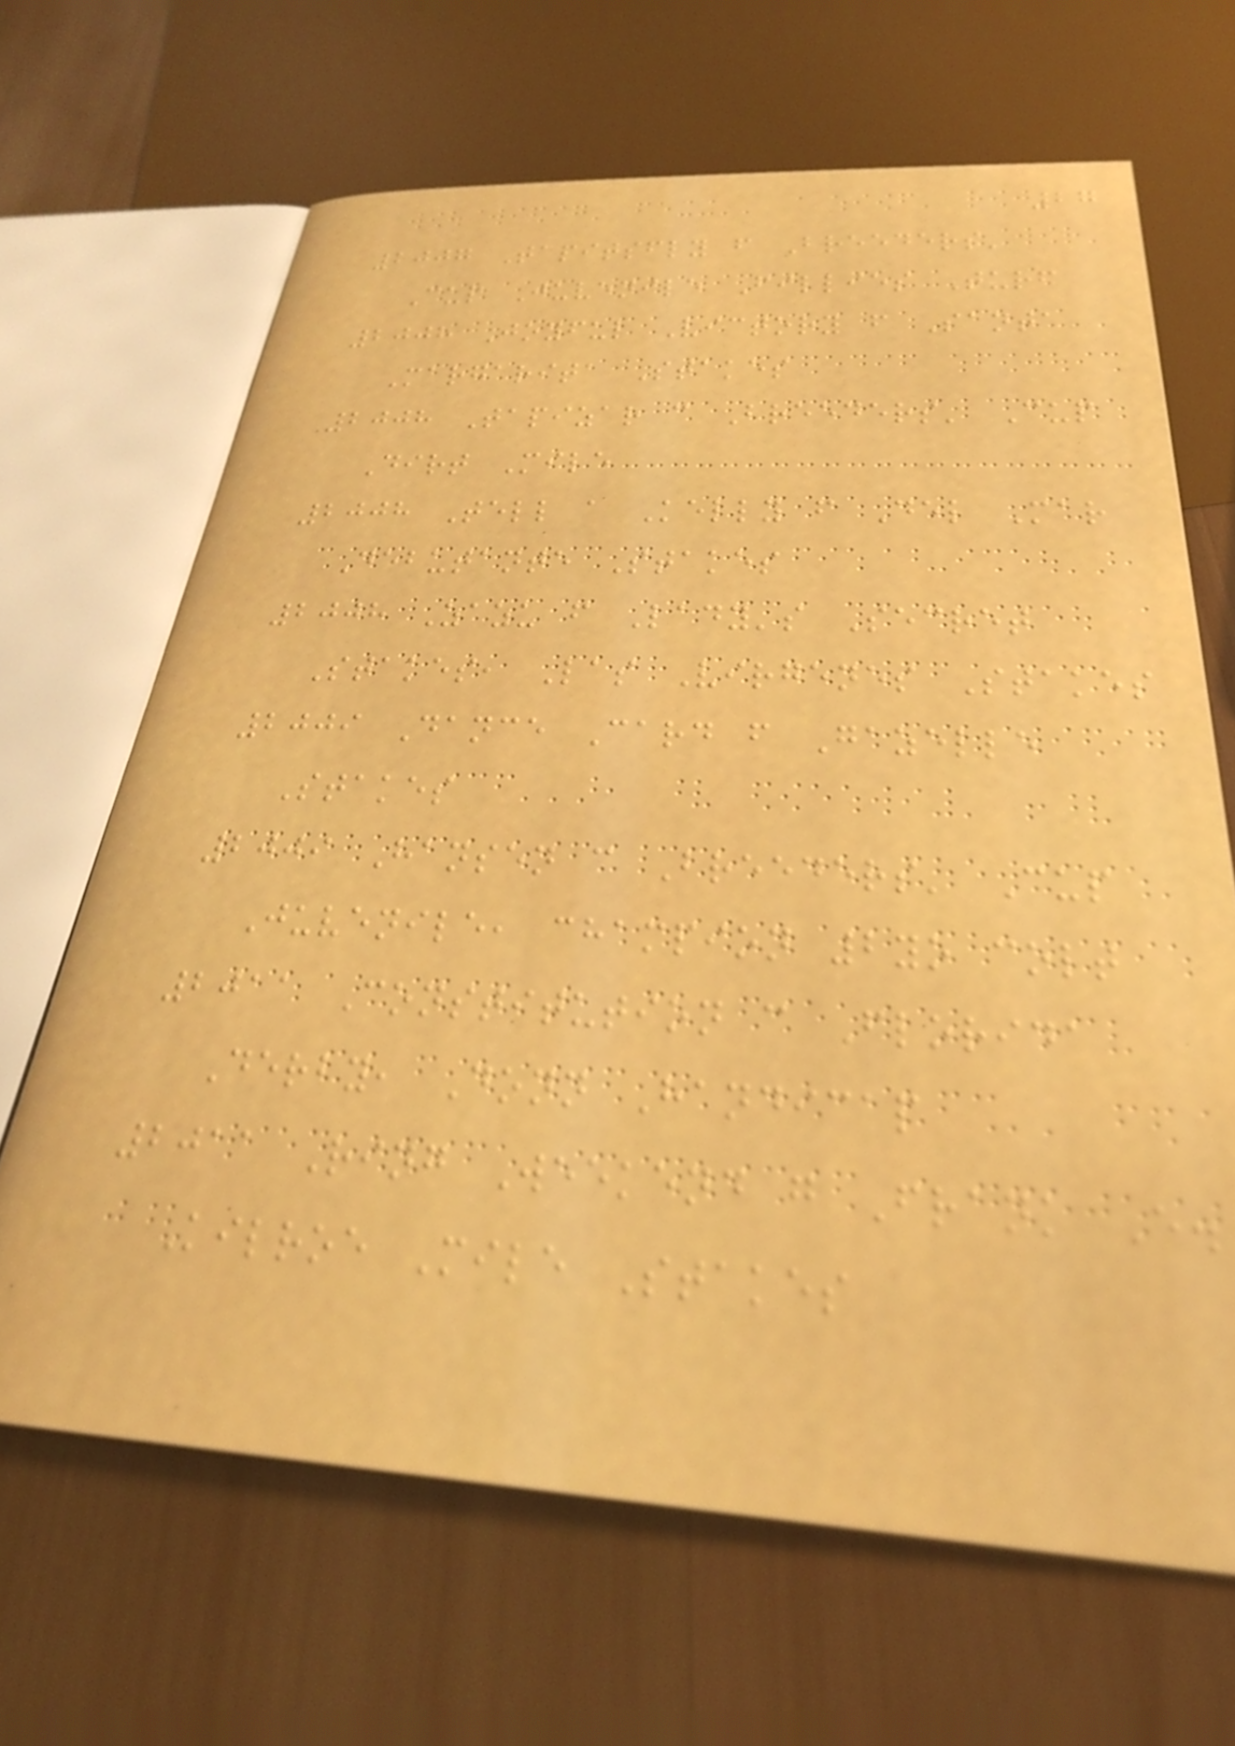27
2007 Tapitsfly f Breeders'
Cup Juvenile Fillies Turf
2008 Joyful Victory f Santa
Margarita Stakes
2008 Tapizar c Breeders' Cup
Dirt Mile
2008 Tell a Kelly f Del Mar
Debutante Stakes
2008 Zazu f Lady's Secret
Stakes, Las Virgenes Stakes
2009 Dance Card f Gazelle
Stakes
2009 Hansen c Breeders' Cup
Juvenile, champion 2yo colt
2011 Constitution c Florida
Derby, Donn Handicap
2011 Ring Weekend g Frank E.
Kilroe Mile Stakes
